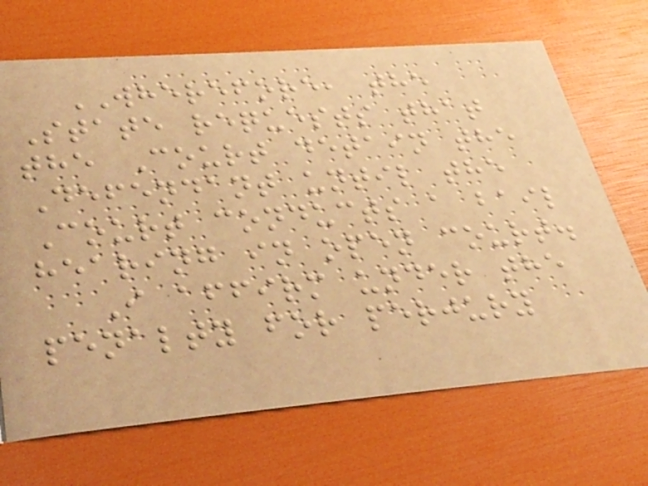WHEREFORE, the
State requests that
the Court detain the
Defendant until the
Court conducts a bail
hearing in open court.
I affirm under the
penalty for perjury
